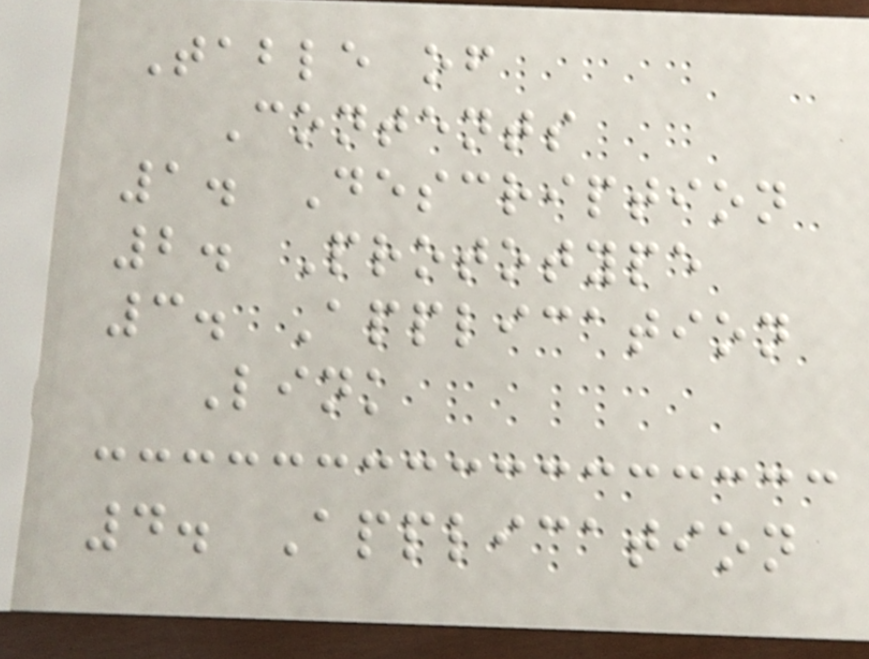Table of
Contents
1. Description
2. Prototype
3. Application
Link
4. Application
